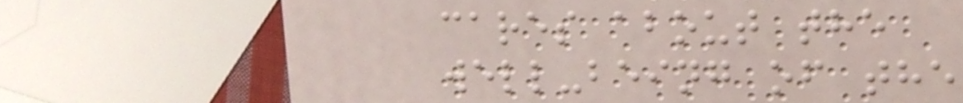cares about the
well-being of the
